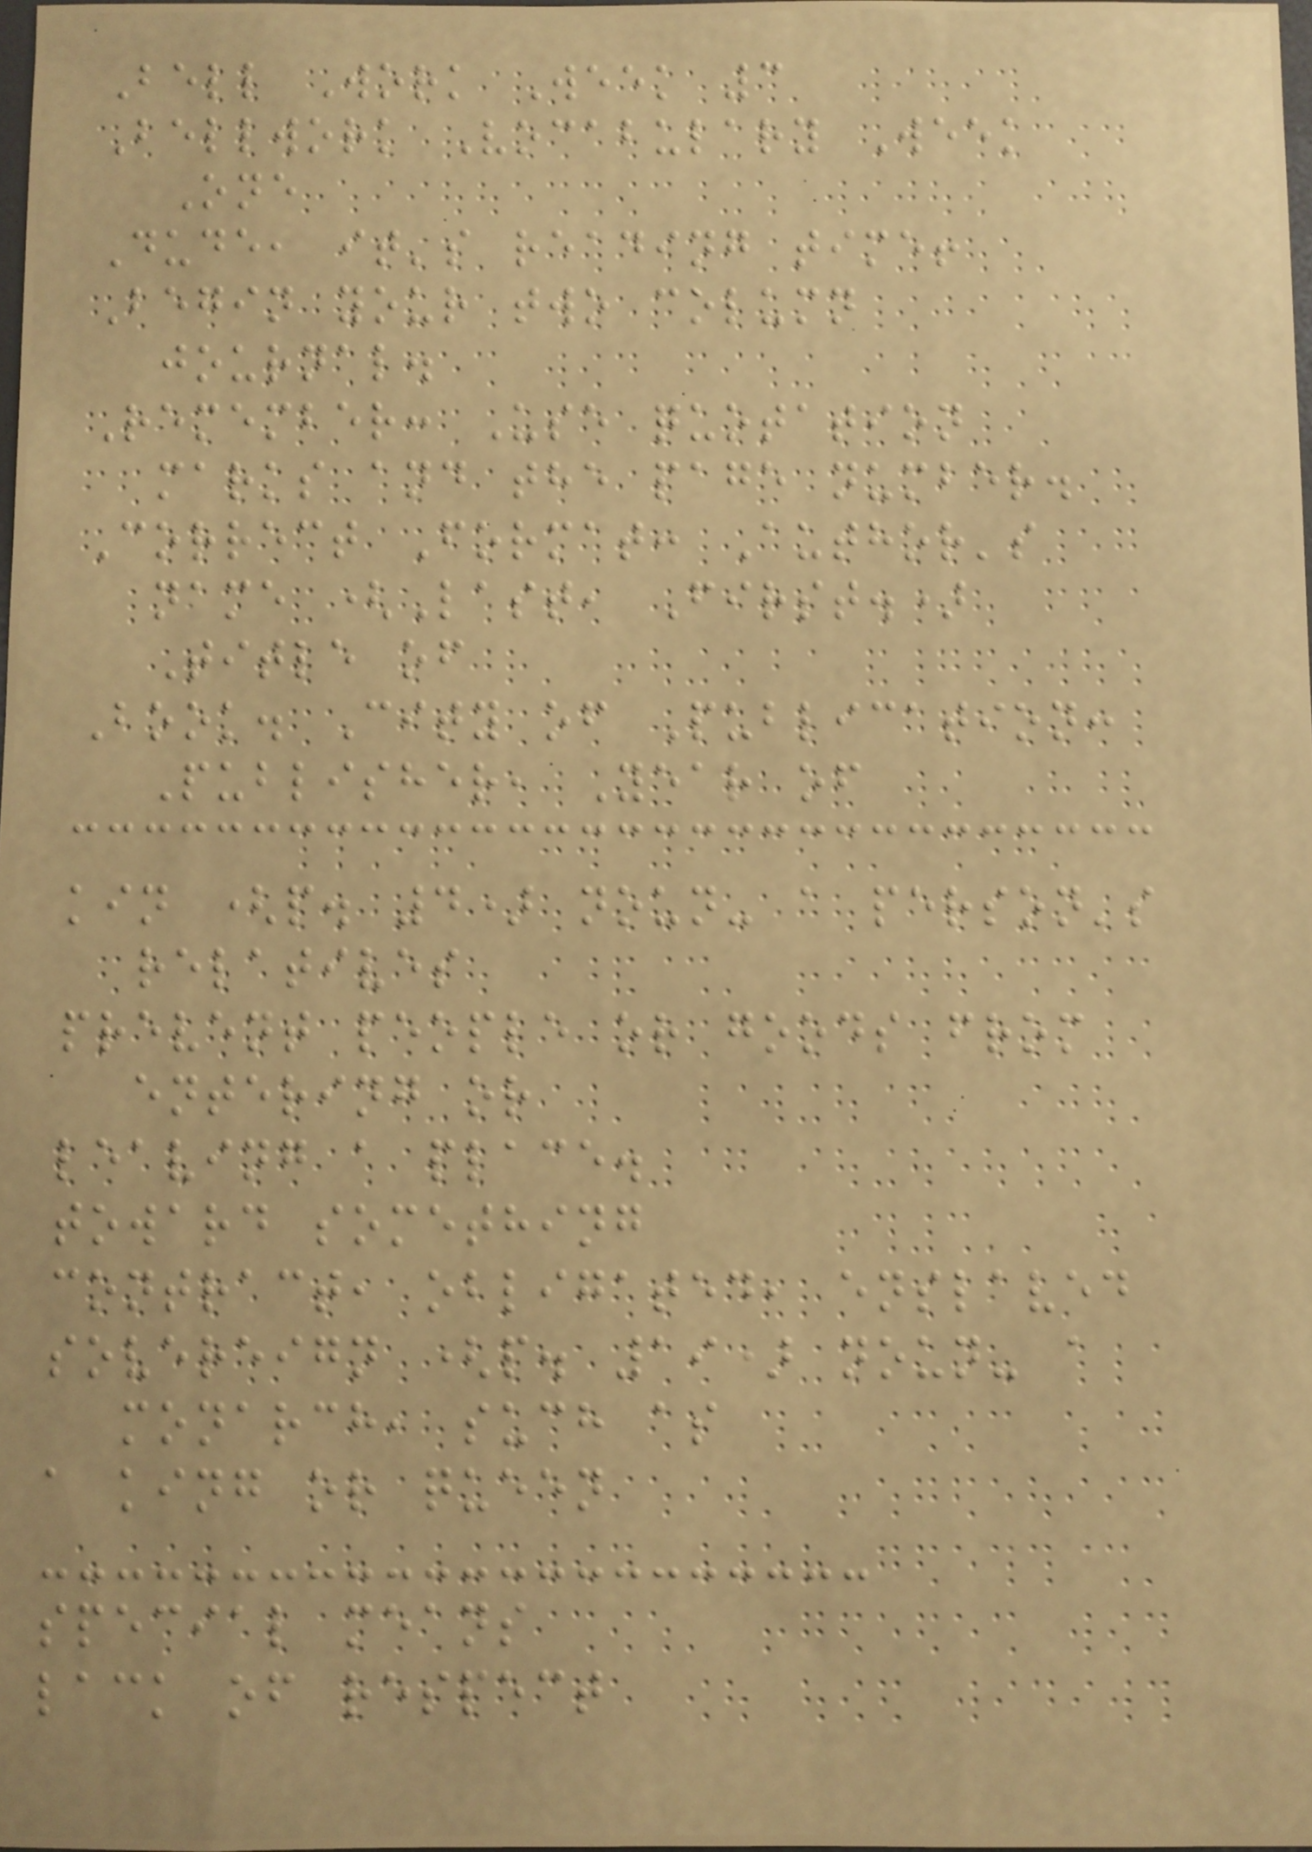Bell Work Week 3
Bellwork Vocabulary Week
One
Dude, it's reading time!
Begin your two column
journal.
Remember: Use quotation
marks and the page number.
Correct Format: Author's
name (Last, First.)
Title of
Book. City of Publication:
Publisher, Year of
kin (p. 4) noun- a person's
relatives
prevent people or goods from
entering or
leaving a place.
toward something
contract, obligated, enslaved
sovereign (p. 19) noun- a
monarch, such as
a king or queen
special means
lack of respect
